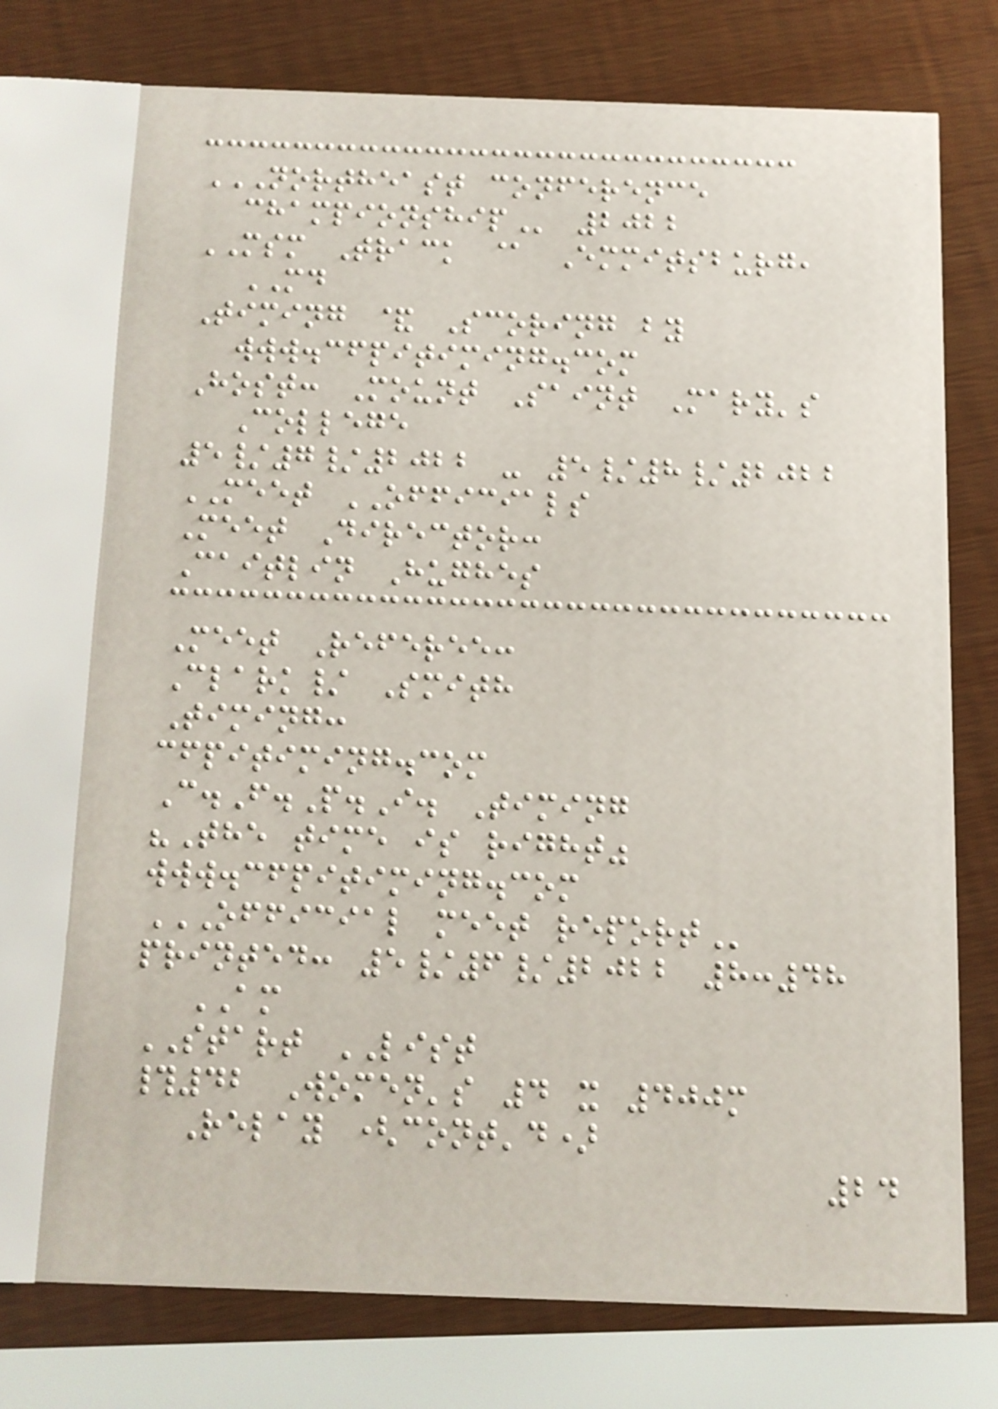NORTHEAST CONFERENCE
CHAMPIONSHIP 2022
MSM Track @ Emmitsburg,
MD
Timing & Scoring by
www.cfpitiming.com
Host: Mount Saint Mary's
College
5/7/2022 - 5/8/2022
MEET OFFICIALS
Meet Director:
Caitlin Hughes
Meet Referee:
Clark/ Smith
Timing:
cfpitiming.com
C.F.P.I. Timing
"The time is right"
www.cfpitiming.com
OFFICIAL MEET REPORT
printed: 5/6/2022 8:48
AM
START LIST
#42 Women's 4 x 400m
Relay (cont'd)
24
